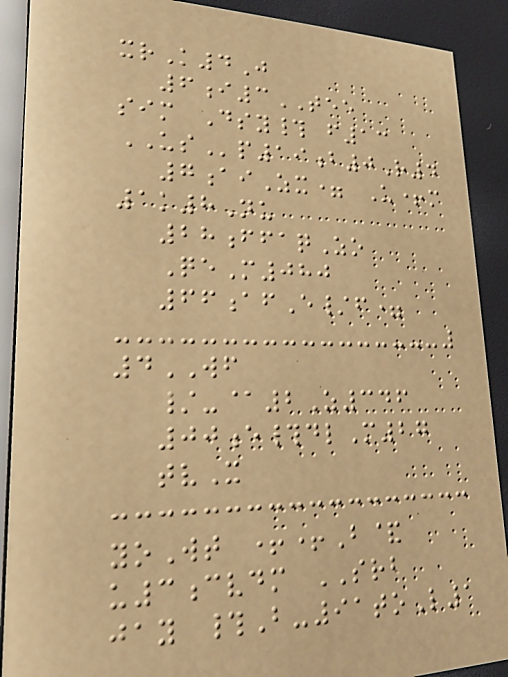xrK4J
6i3TEE
sim Dsy# f13
USp19b0R4
7aiZx= U+m
1k8Nu
28ffaqZo
QeM080
66afE/f=
4WF
/-@2Z346
00e#dlM27
tvX
yoWt ++B&
u3cvdm SRB
jay #B-91toL1
